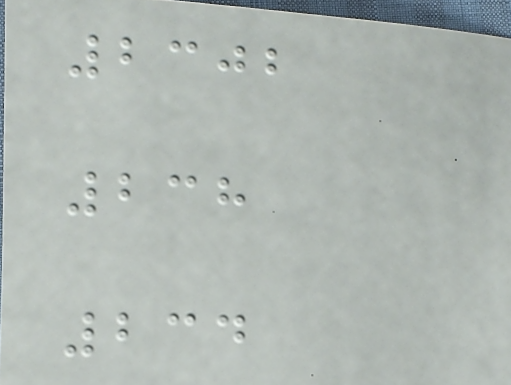2302
238
234
